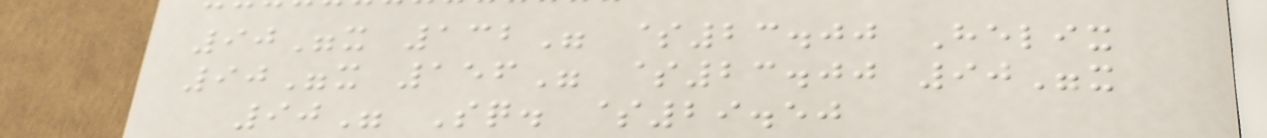90"x 132" $23.00 Helix
90"x 156" $23.00 90"x
90" Sq. $29.50
